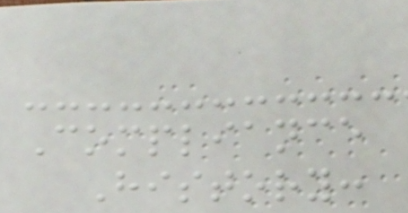Compliance
History:
